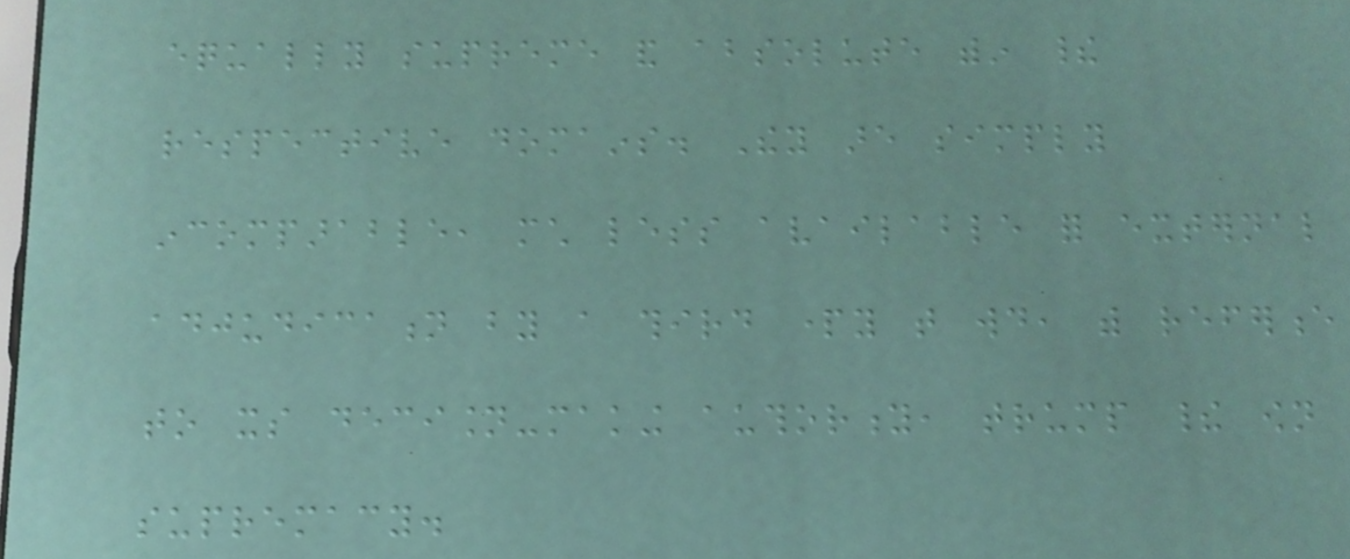equally supreme and absolute within their
respective domains. They are simply
incomparable, much less available for external
adjudication by a third party that would, with reference
to its decision-making authority, trump their own
supremacy.
